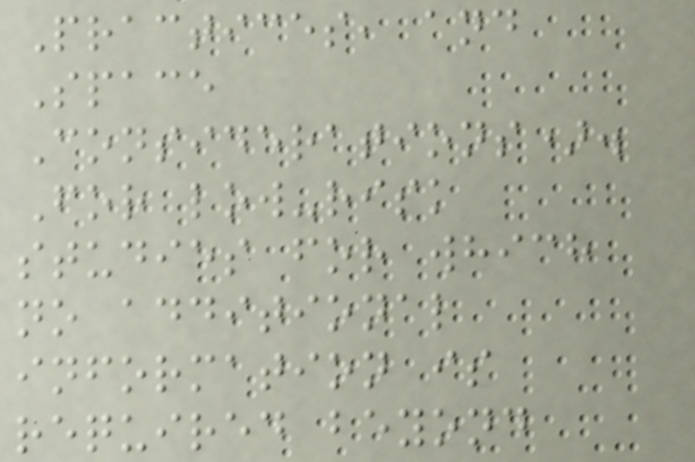Practices, and
Space
Considerations).
For low-risk
studies for which
no additional
information is
required beyond
